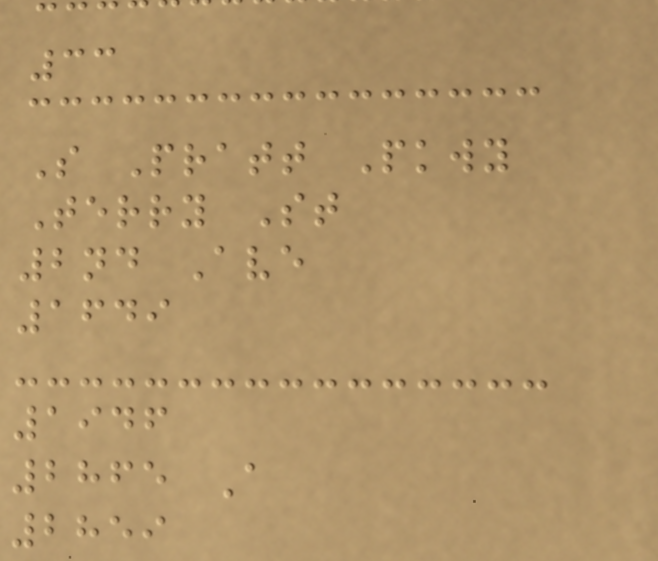33
S Pratt Pkwy
Terry St
2nd Ave
1649
1946
2865 A
2859
